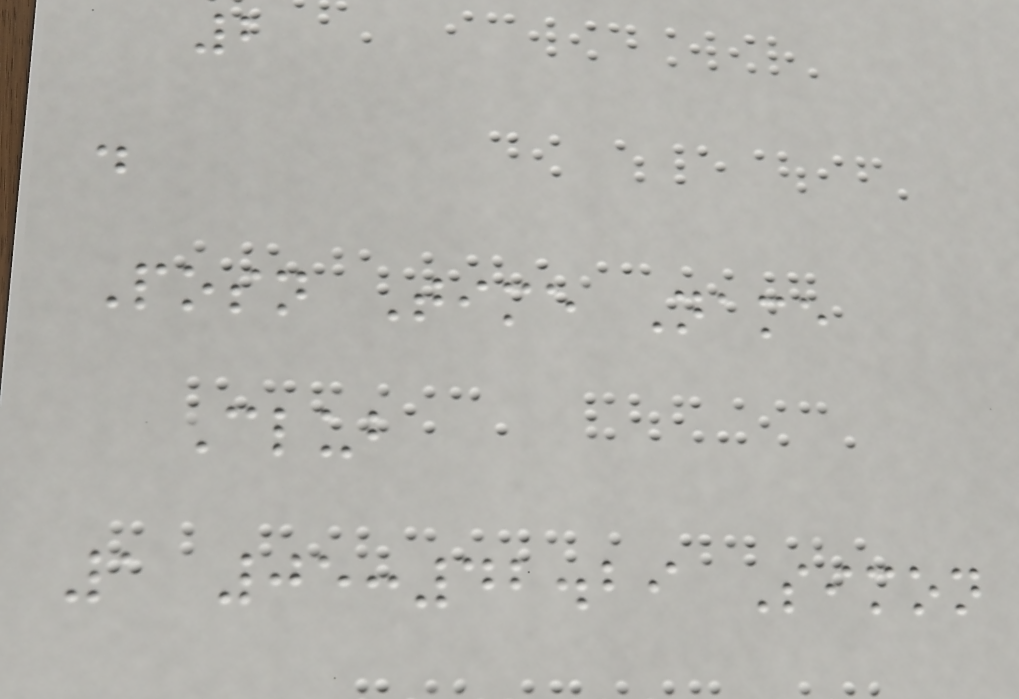2
.
Posn Time Name
Club
1 05:42.29 Simon
